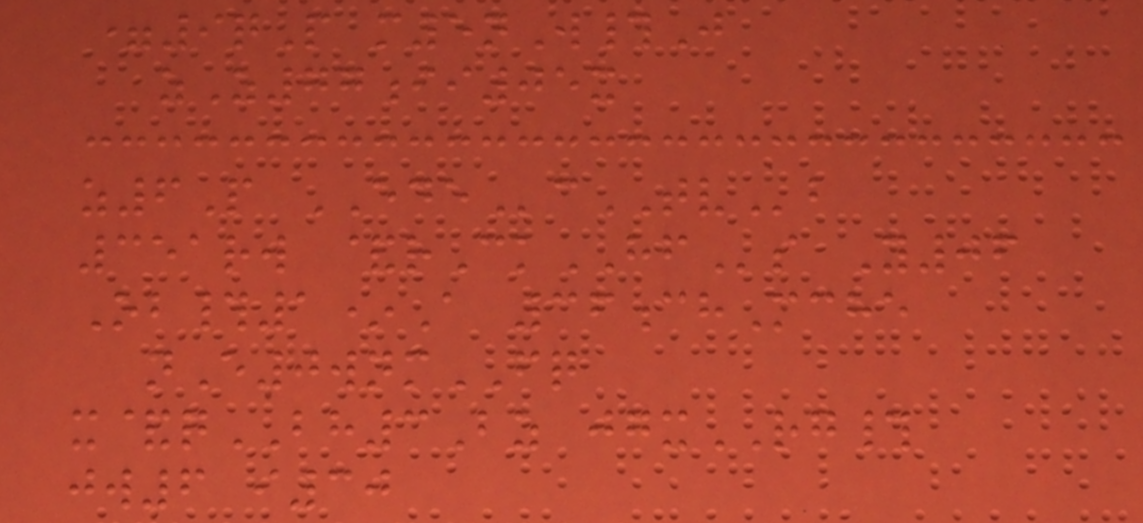=9qP m5nW#J
zZ77ii05x
z6P EDEcTVb
351rw &rCkHFs Y06
Ob#1*A 36chMche
nE0wnmFQ
x&qBH3Bz jgxRG#
jw6 i30
